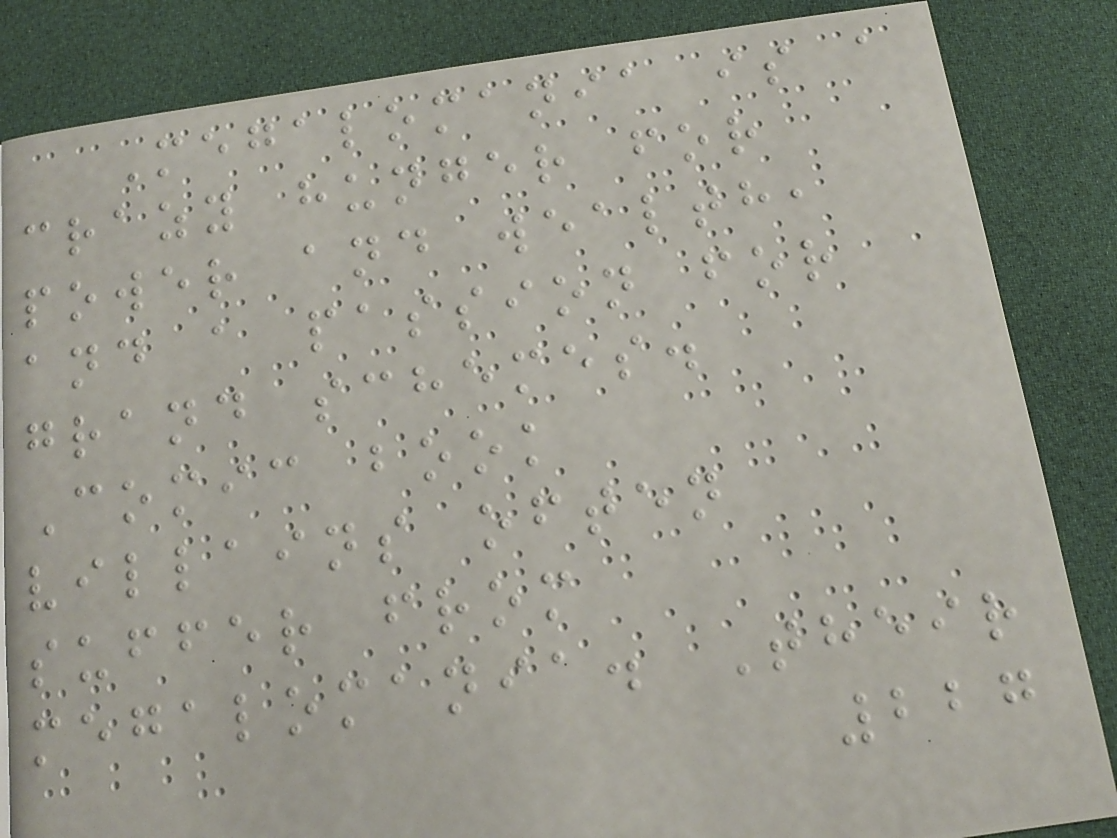Megalomania is a
crazy hunger for
power and wealth,
and a passion for
grand schemes.
Comic book
villains often
suffer from
megalomania. Their
227
